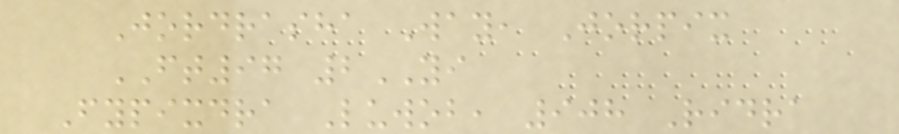Jordrasha Way, Jorpix
FT97 2YI
Fypixdra Luwob, 908 Ridra
